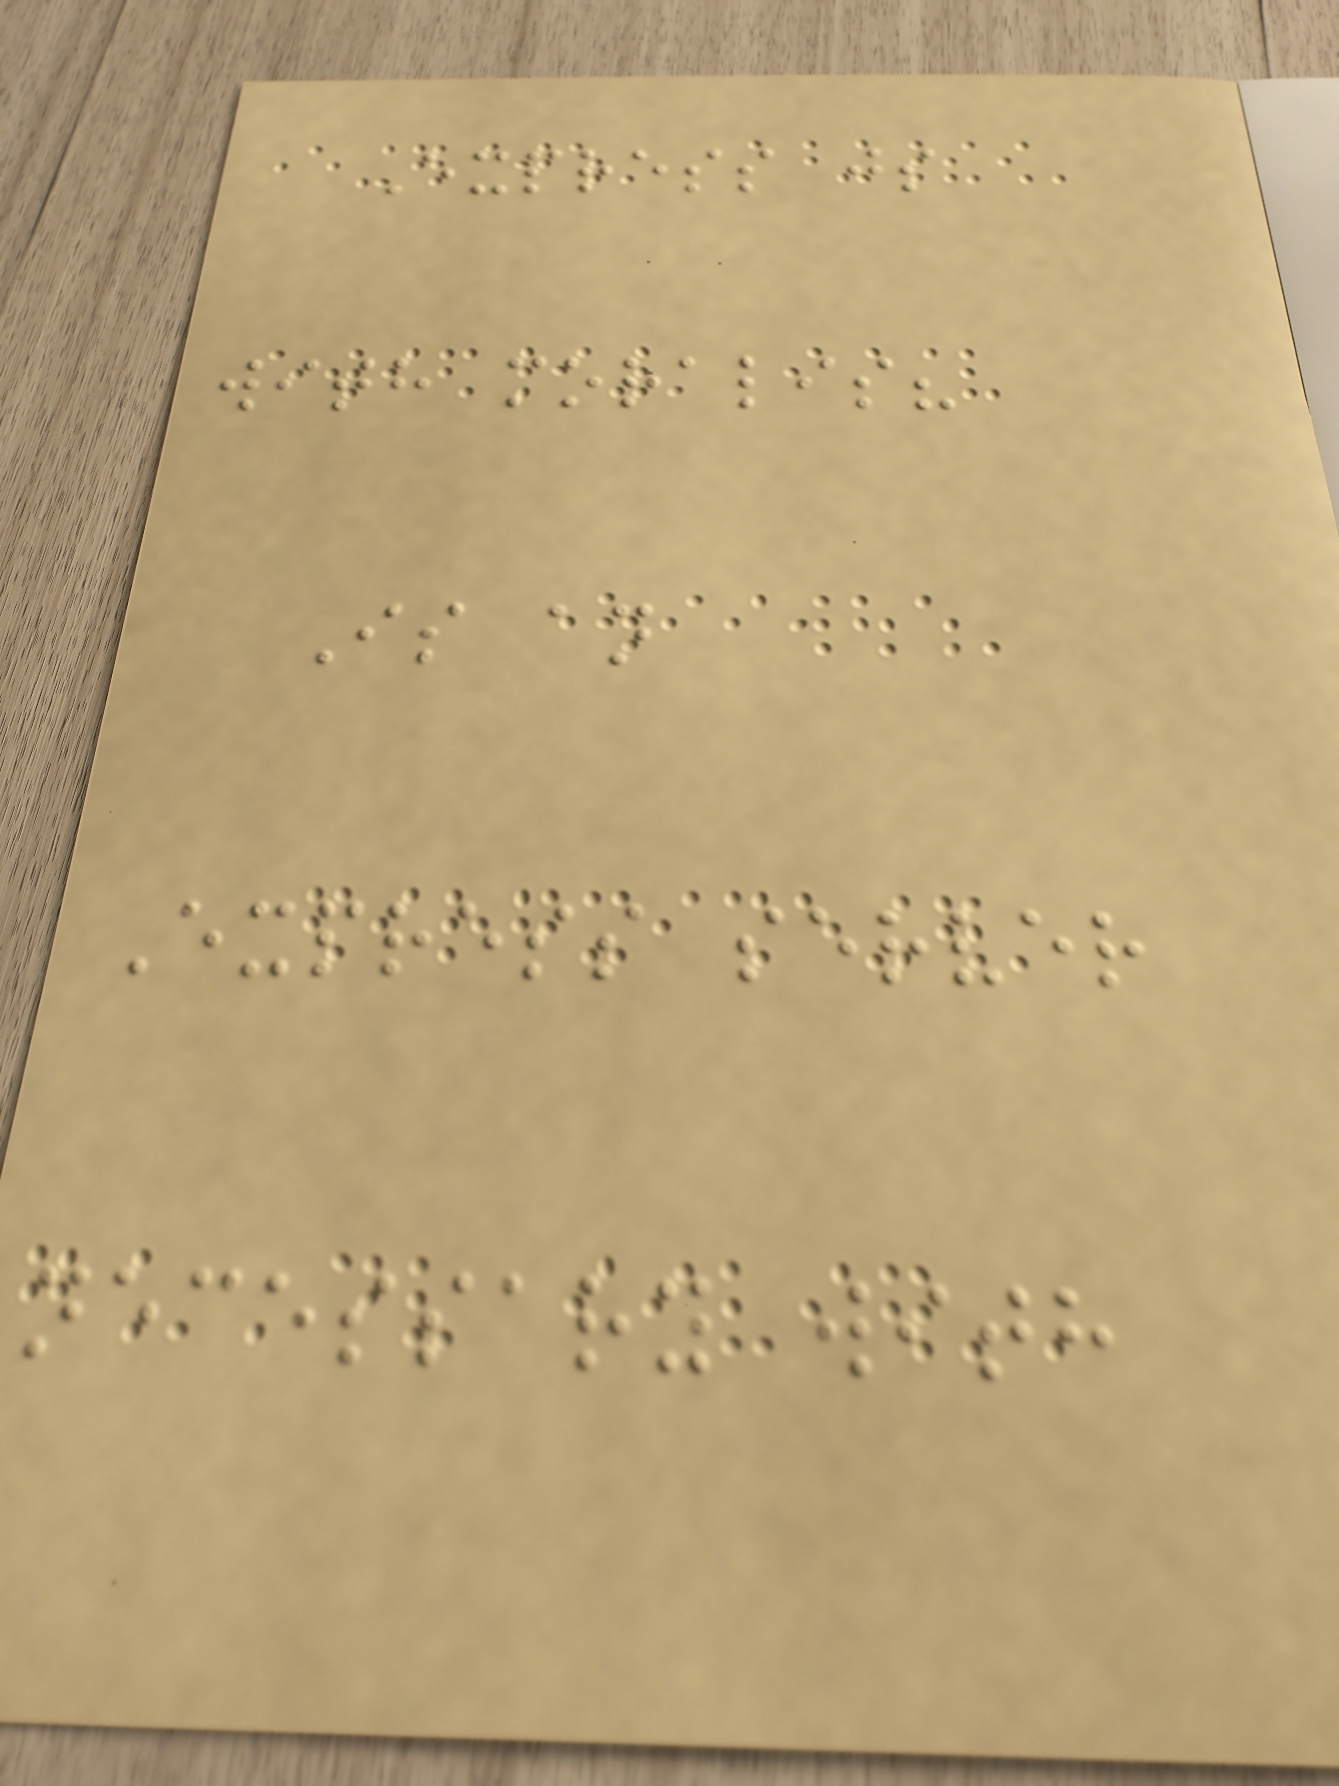Express js
with moralis?
Is an
Express server
necessary with
